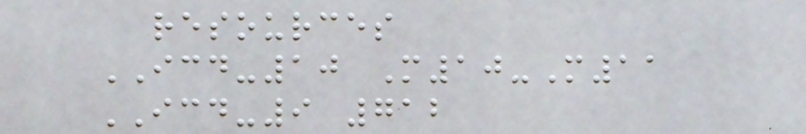resources
ICD-10 M10-M11
ICD-9 712
